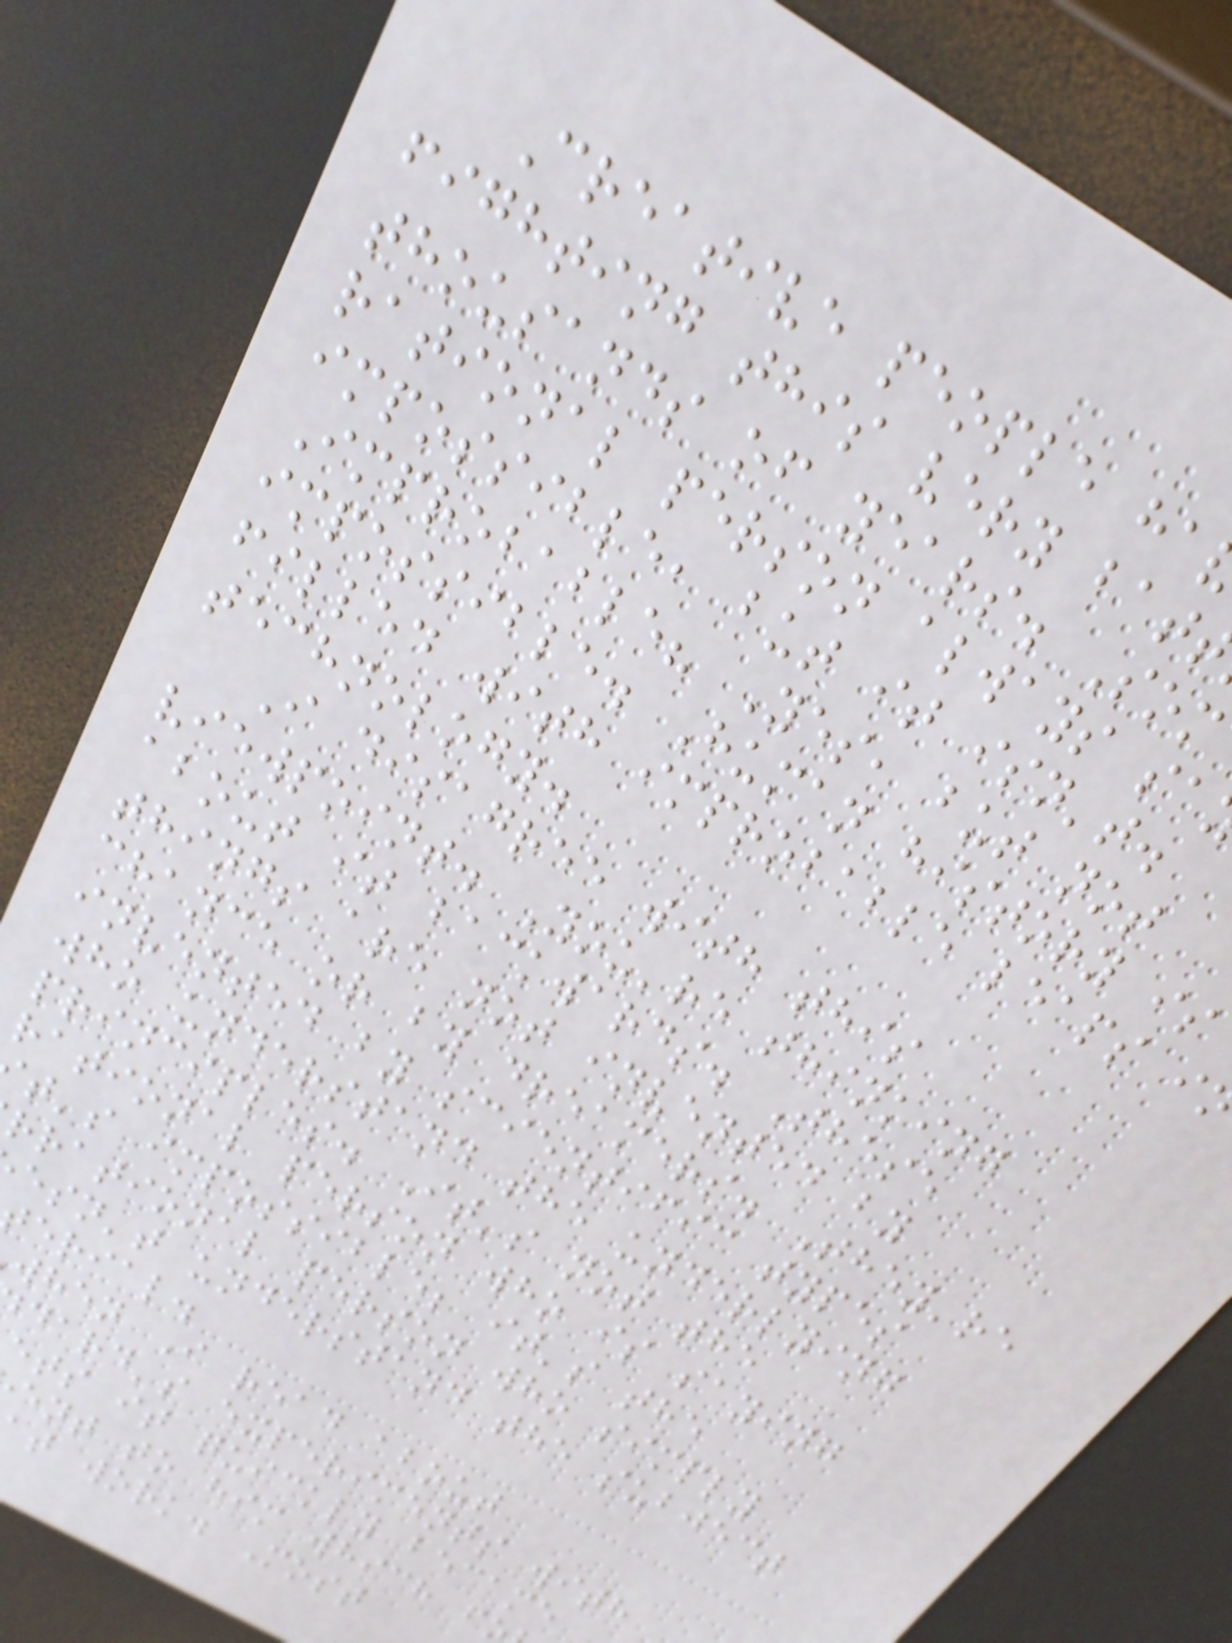Creative people ha
fighting this very bat
thousands of years. Som
rational person always sa
impossible, but it isn't.
Improbable? Yes, but not
impossible. Human history is
filled with improbable leaps i
technology.
I disagree with this
viewpoint. You're thinking
about it backwards. These
things are not invented by
chance or by dreamers. They're
invented by scientific types
who understand the underlying
principles. It's not the
rational person who is saying
t's impossible; it's the
rrational person who simply
esn't understand the subject
erial.
when I read about
dard's experiments with
ets it quickly became
ent to him which f
t work. Most
